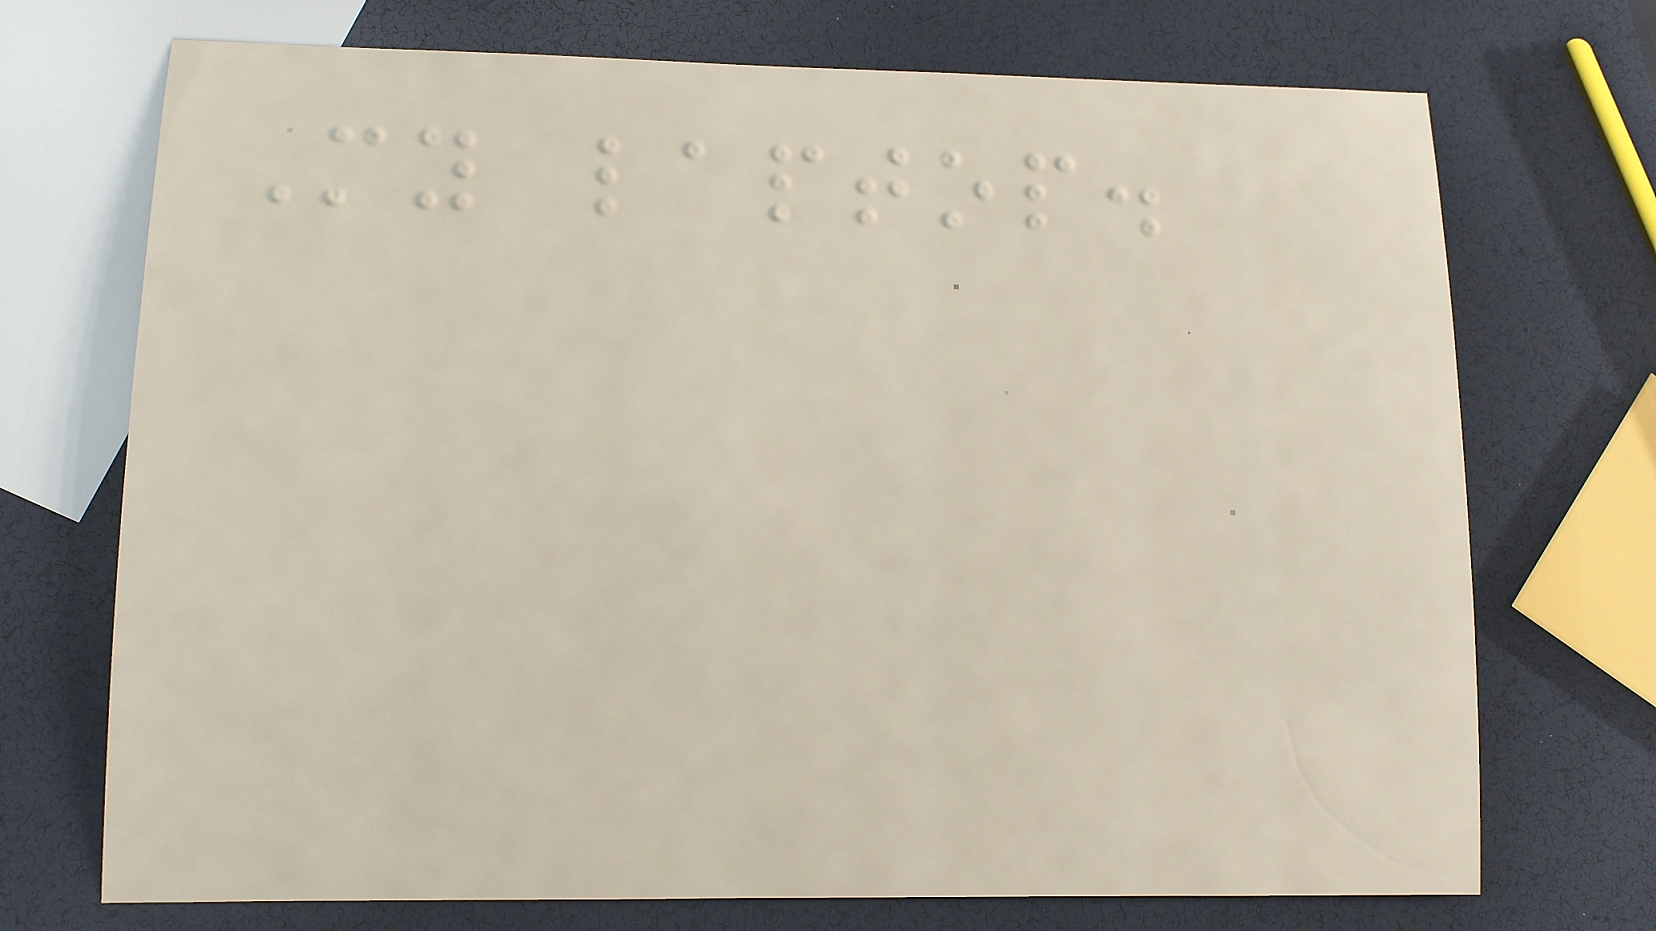My laptop.
